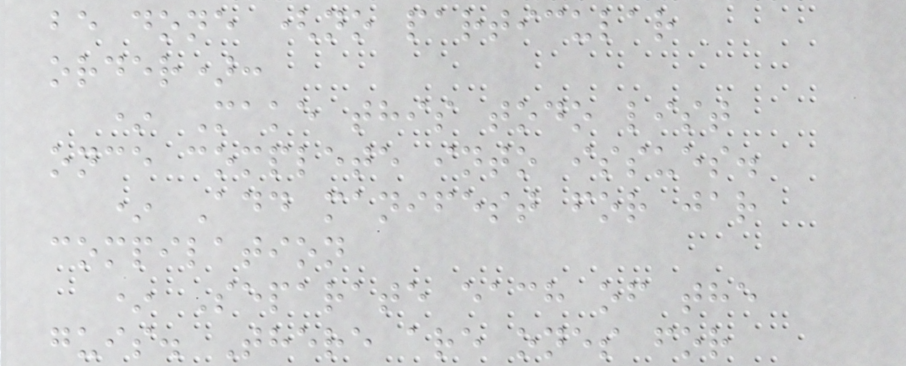be done (no particular
order):
* Make this todo list
once complete into issues.
* Add manifest for jar
compilation
* Separate each of the
guis. There are ones for
